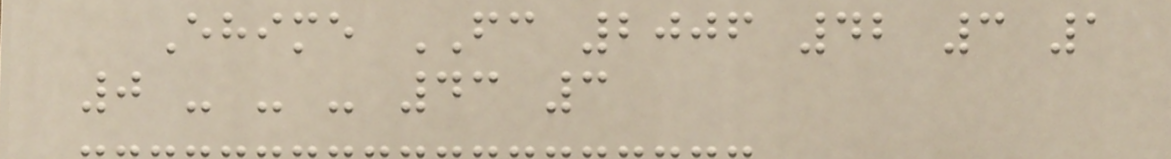Ehime FC 2006 42 3 1
0 - - - 43 3
